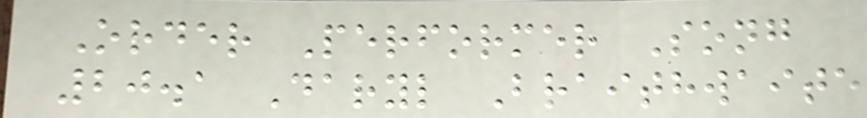Order Performer Song
20.1 Daryl Braithwaite
